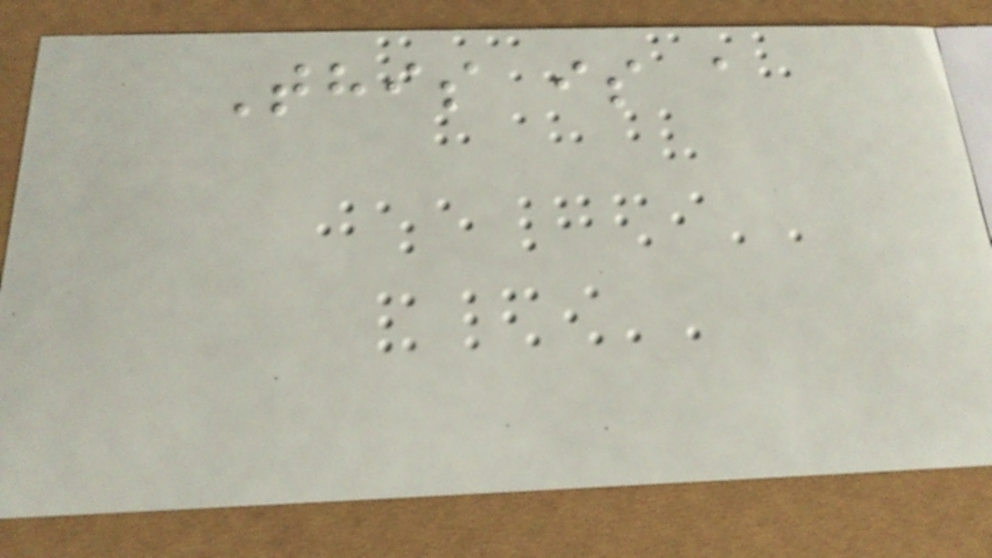This is a
